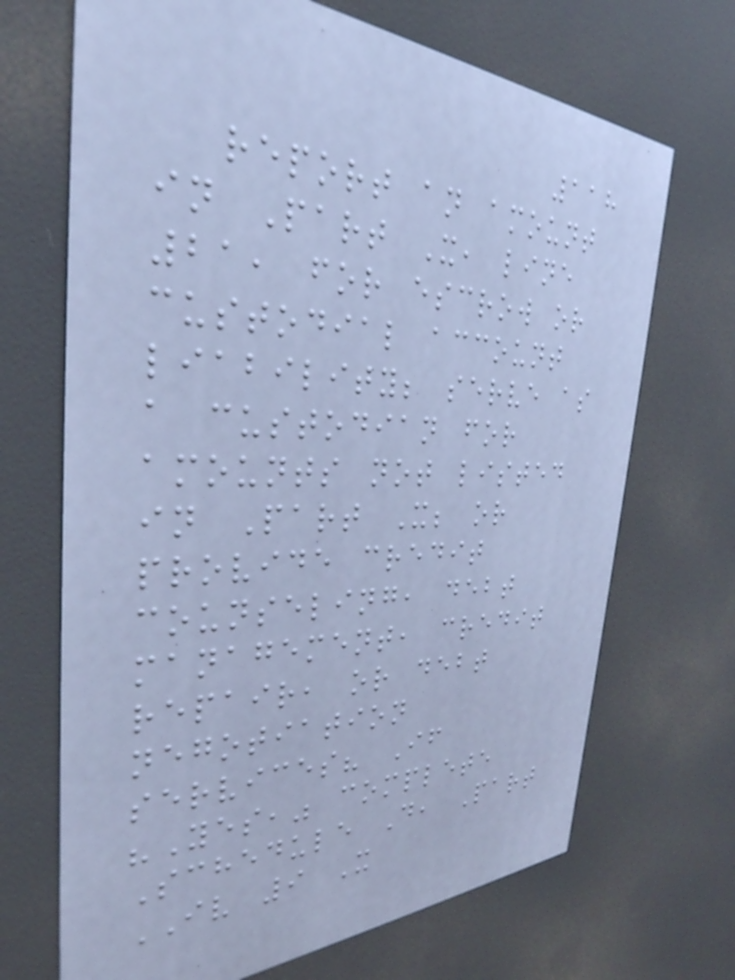118
report an amount
in Part X, line
21, for escrow or
custodial account
liability; serve as
a custodian for
amounts not listed
in Part X; or
provide credit
counseling, debt
management, credit
repair, or debt
negotiation
services? If
"Yes," complete
Schedule D, Part
IV 9 X
